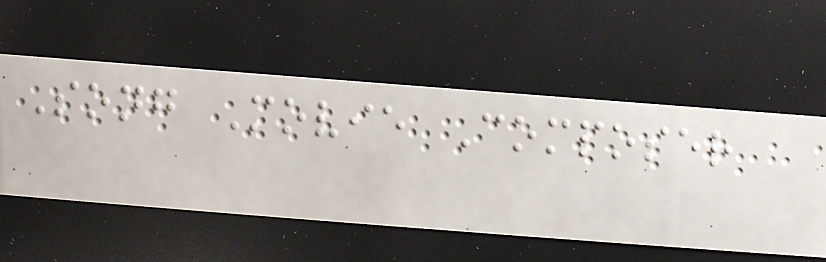Song Movie Composer
